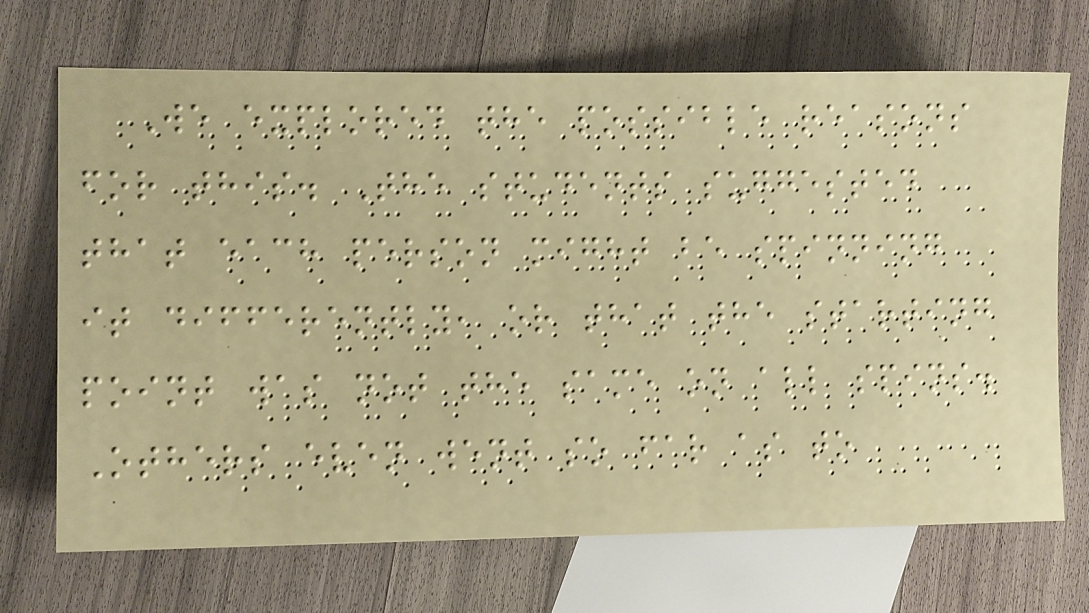We explored the possible reasons
for this. The students suggested
that each person might be spinning
it differently, or that the starting
point was not the same on all spins.
Others even went so far as to
